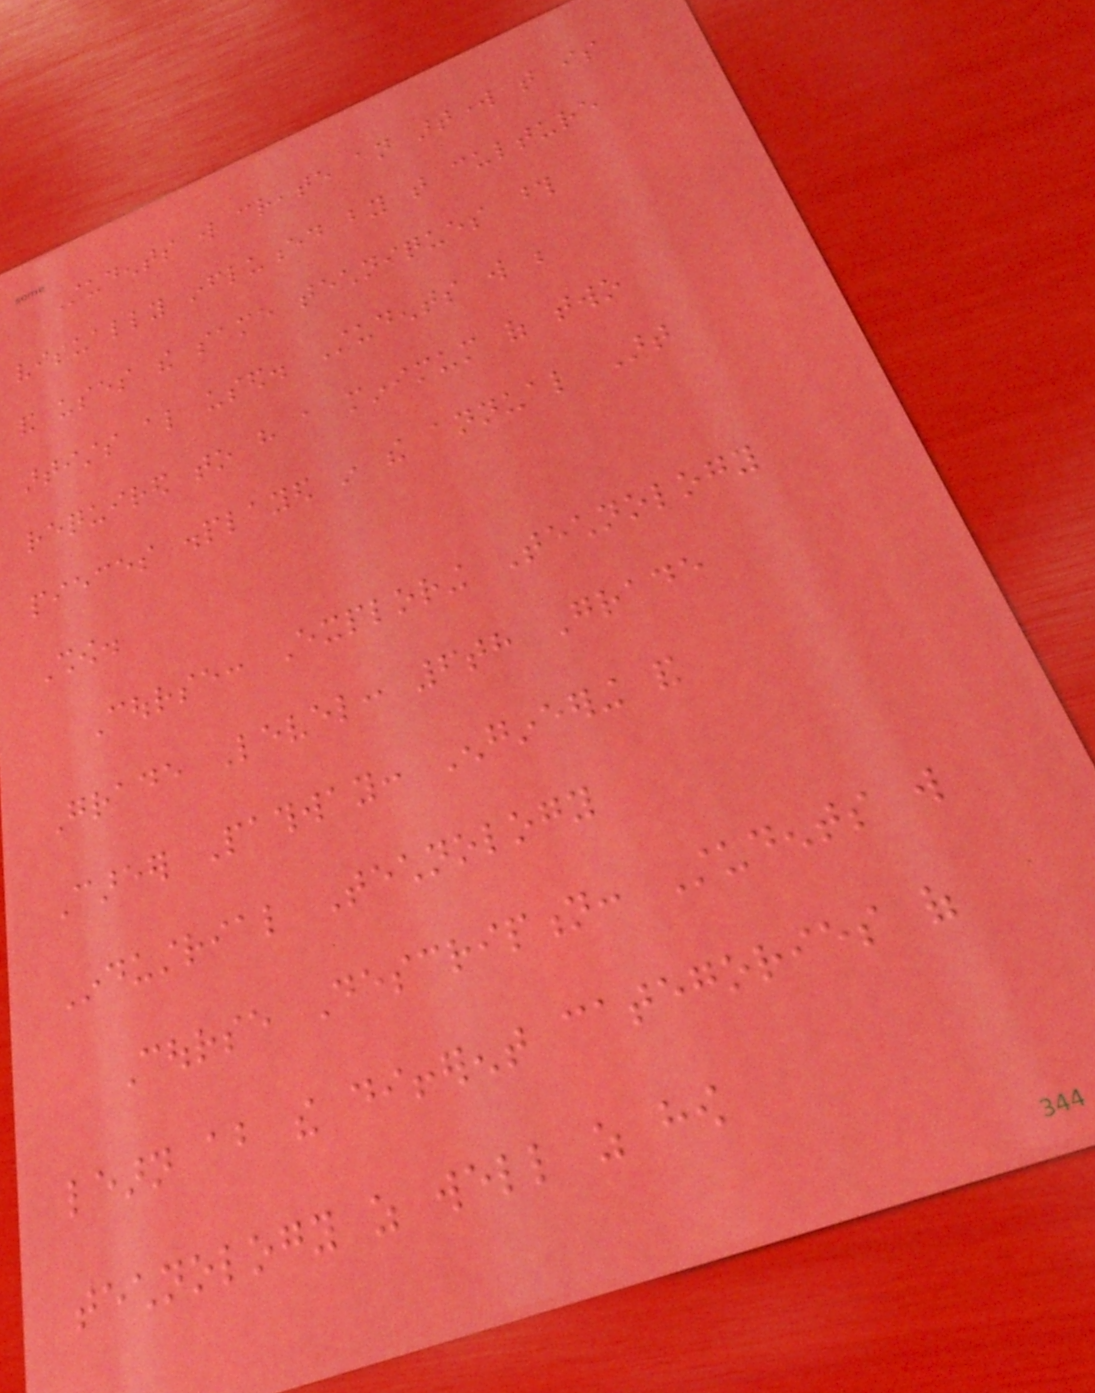Students will create an artwork that is
visually influenced by that culture
and uses the same techniques those
artists also used. Students will be
required to have a minimum of two
pieces displayed in the annual Art
Show.
Course: Exploring Technology
Grade Level: 6th Grade
Career Pathway: Engineering and
Industrial Technology
Course Description: Students will
learn about the different categories of
technology as well as how
